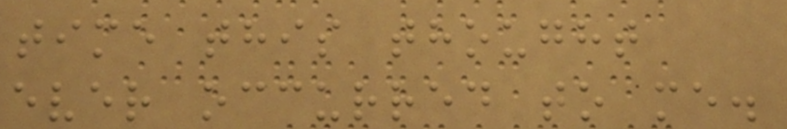time this thought
ever occurred to me.
